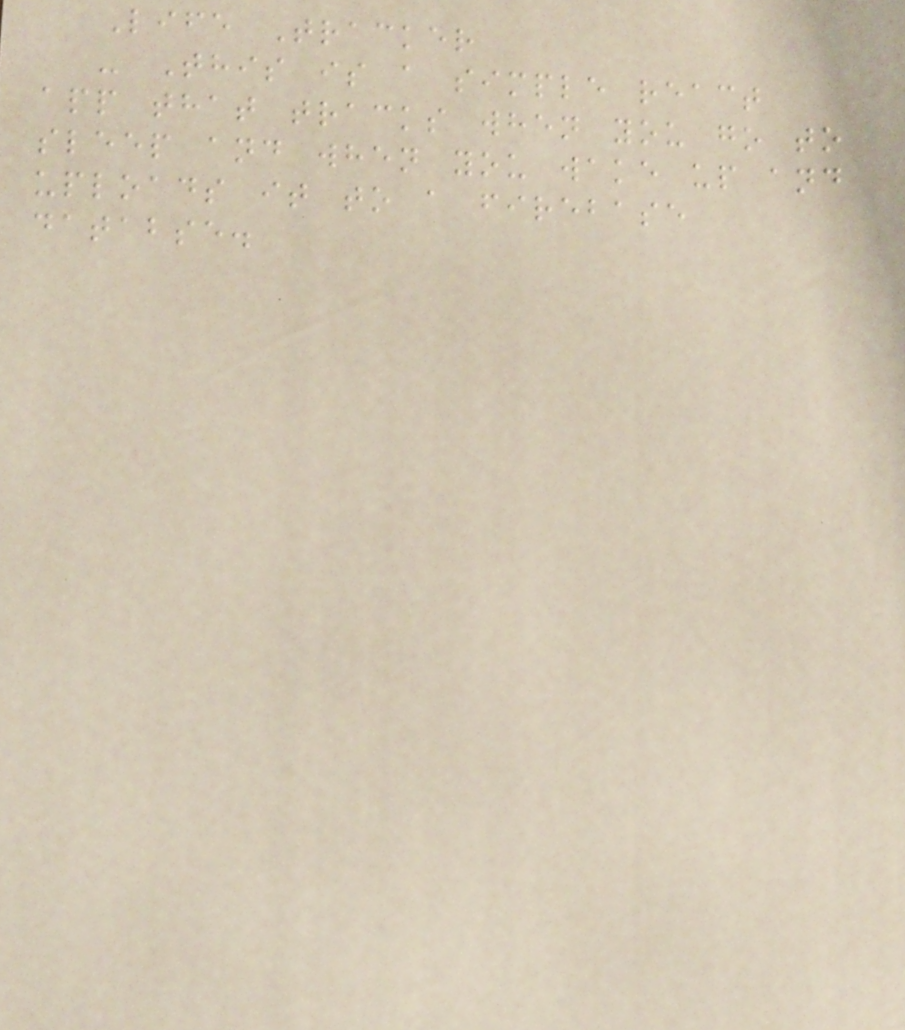Life Tracker
- This is a simple react
app that tracks when you go to
sleep and when you wake up and
uploads it to a firebase
databse.
